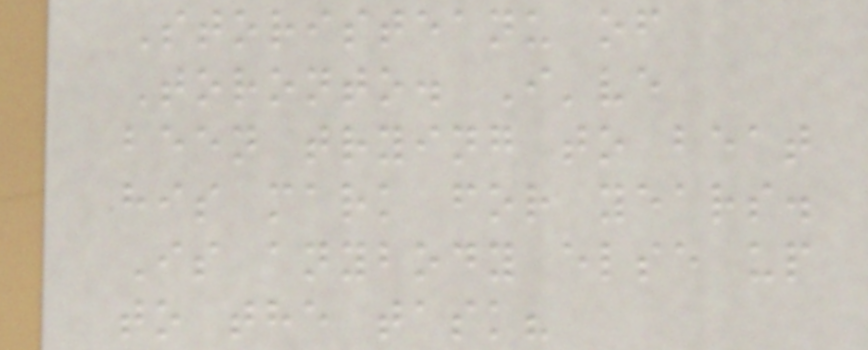Storisteanu of
Toronto. I've
been trying to beat
his mark for years.
Is anybody else up
to the task?
